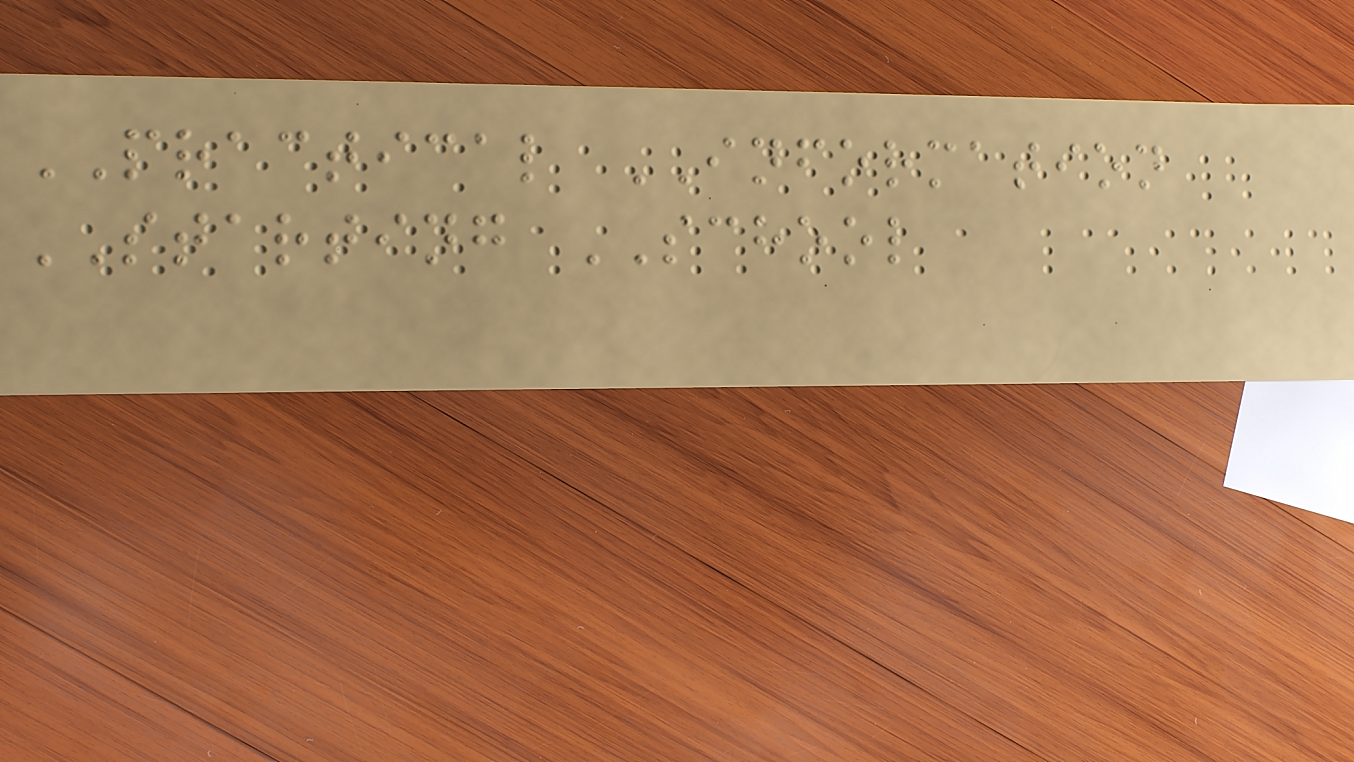PRACTICAL INFORMATION
STARTING SCHOOL
